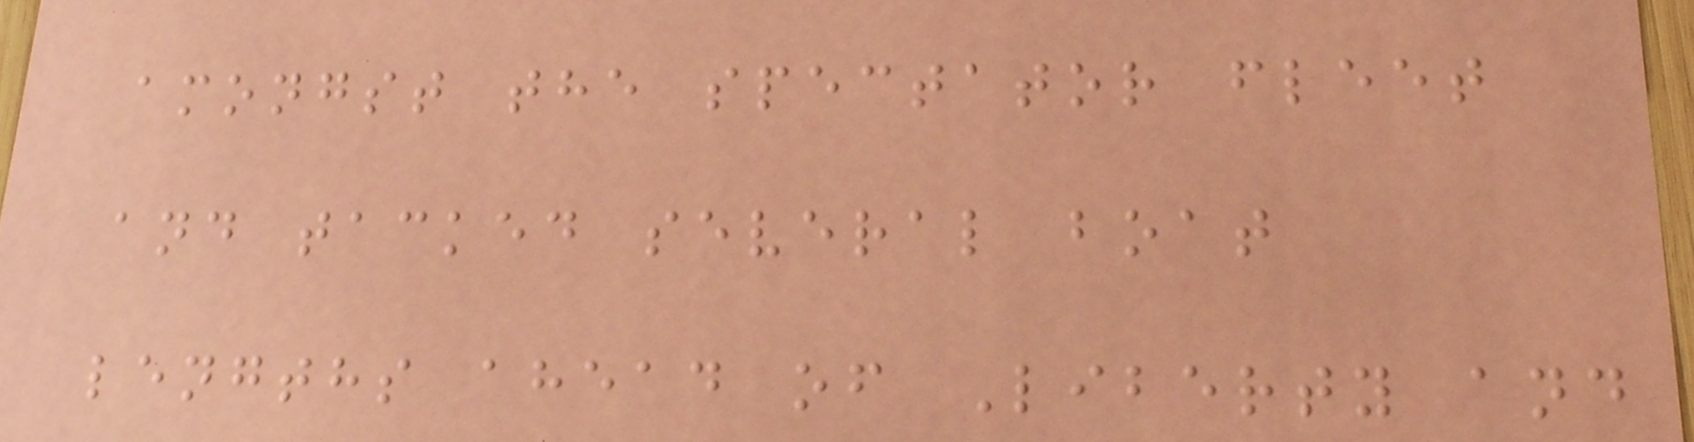amongst the spectator fleet
and tacked several boat
lengths ahead of Liberty and
